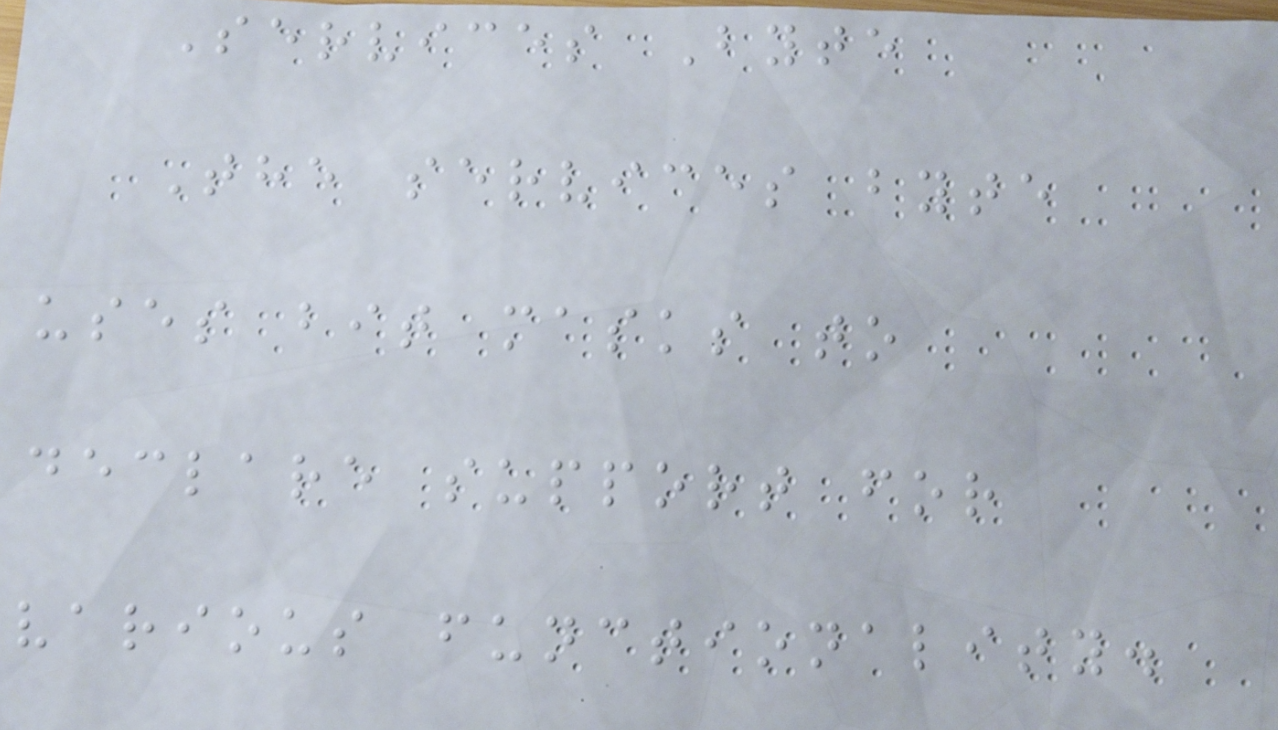Services Byte
The services byte
uses bit masks to
declare support for
various functionality.
